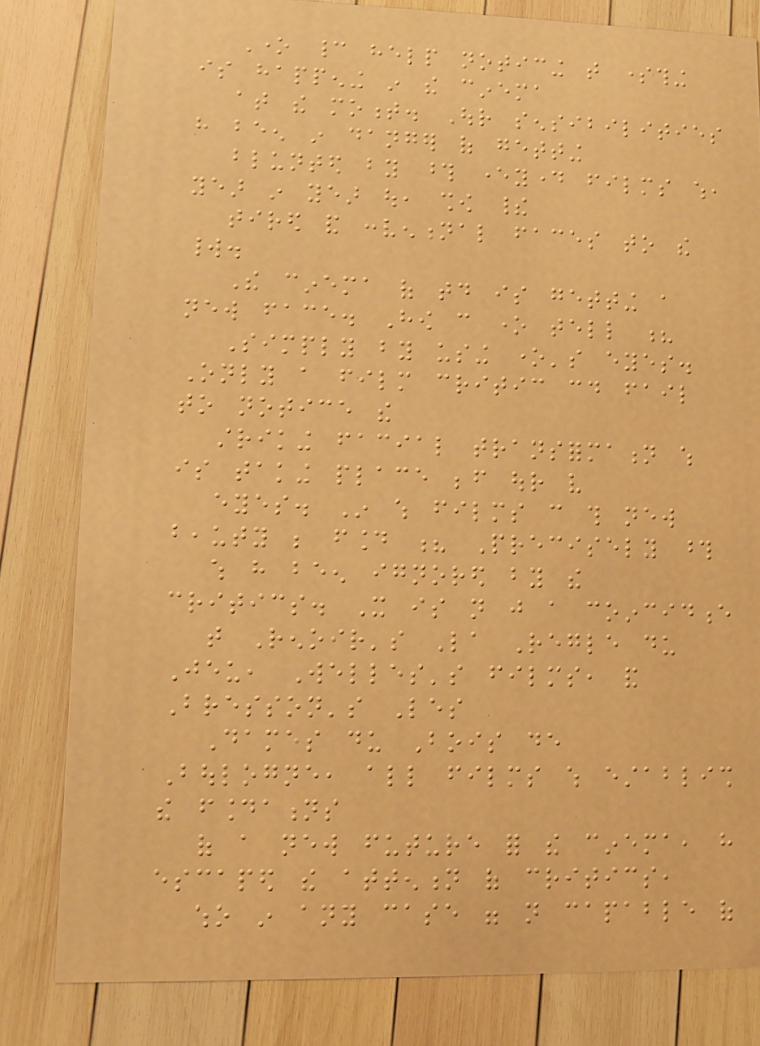One cannot help noticing that something
is happening in the cinema
at the moment. Our sensibilities
have been in danger of getting
blunted by those everyday films which,
year in year out, show their
tired and conventional faces to the
world.
The cinema of today is getting a
new face. How can one tell ?
Simply by using one's eyes.
Only a film critic could fail
to notice the
striking facial transformation which
is taking place before our very
eyes. In which films can this new
beauty be found ? Precisely those
which have been ignored by the
critics. It is not just a coincidence
that Renoir's La Regle du
Jeu, Welles's films, and
Bresson's Les
Dames du Bois de
Boulogne, all films which establish
the foundations
of a new future for the cinema, have
escaped the attention of critics,
who in any case were not capable of
